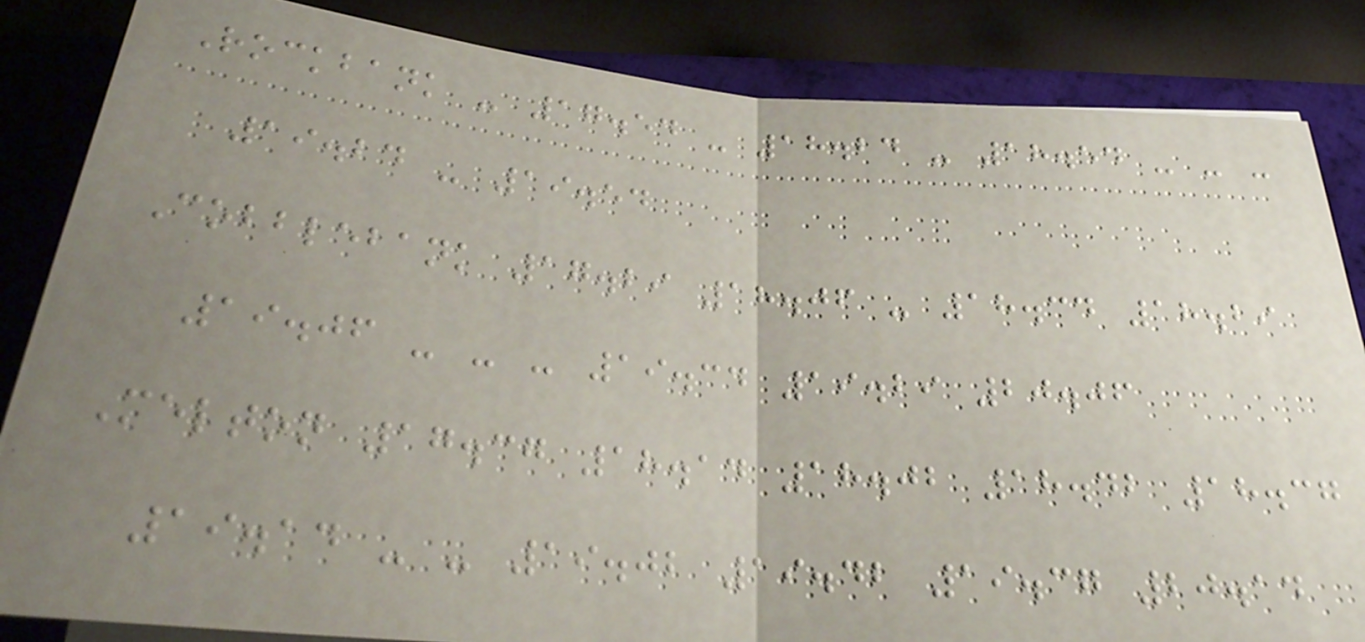Rockbank - 17.54 - 18.24 - 18.54 - - -
19.24 - 19.54
Cobblebank 17.29 18.06 - 18.34 18.29
19.06 - - - 19.34 19.29 20.06
Melton 17.37 18.14 18.02 18.42 18.37
19.14 - - 19.02 19.42 19.37 20.14
